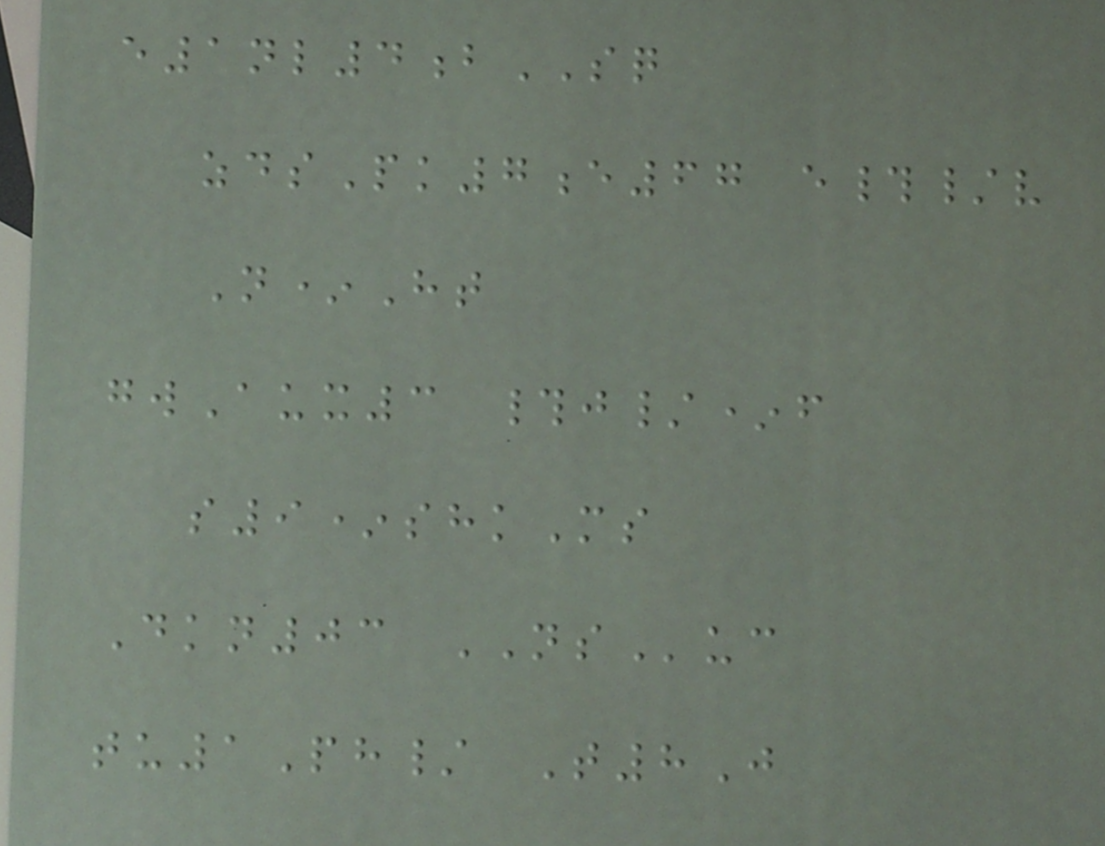e1nl4bSQ
zdsPk7e67 e#/v
N*Ht
gwAux3 #j/*f
s9*shkMs
Dkn03 NSuc
tu1Ph/ T8J
